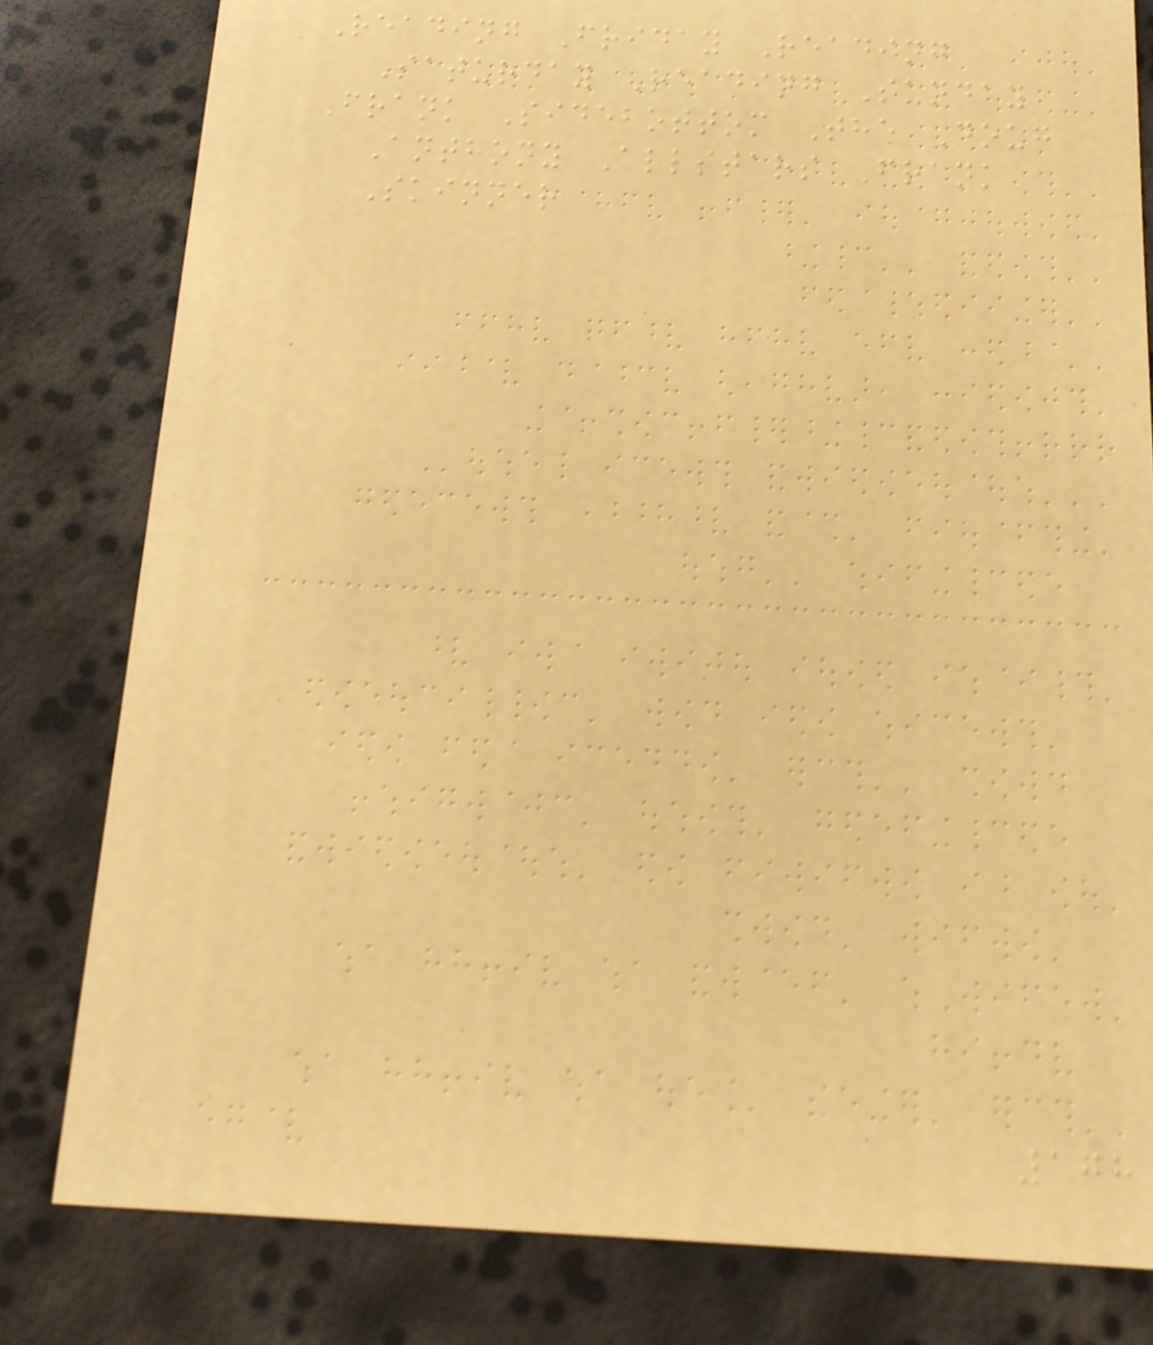Reading Friday Reading
Saturday Reading Sunday
Frank Sidebottom The Doug
Anthony Allstars Frank
Skinner
178
